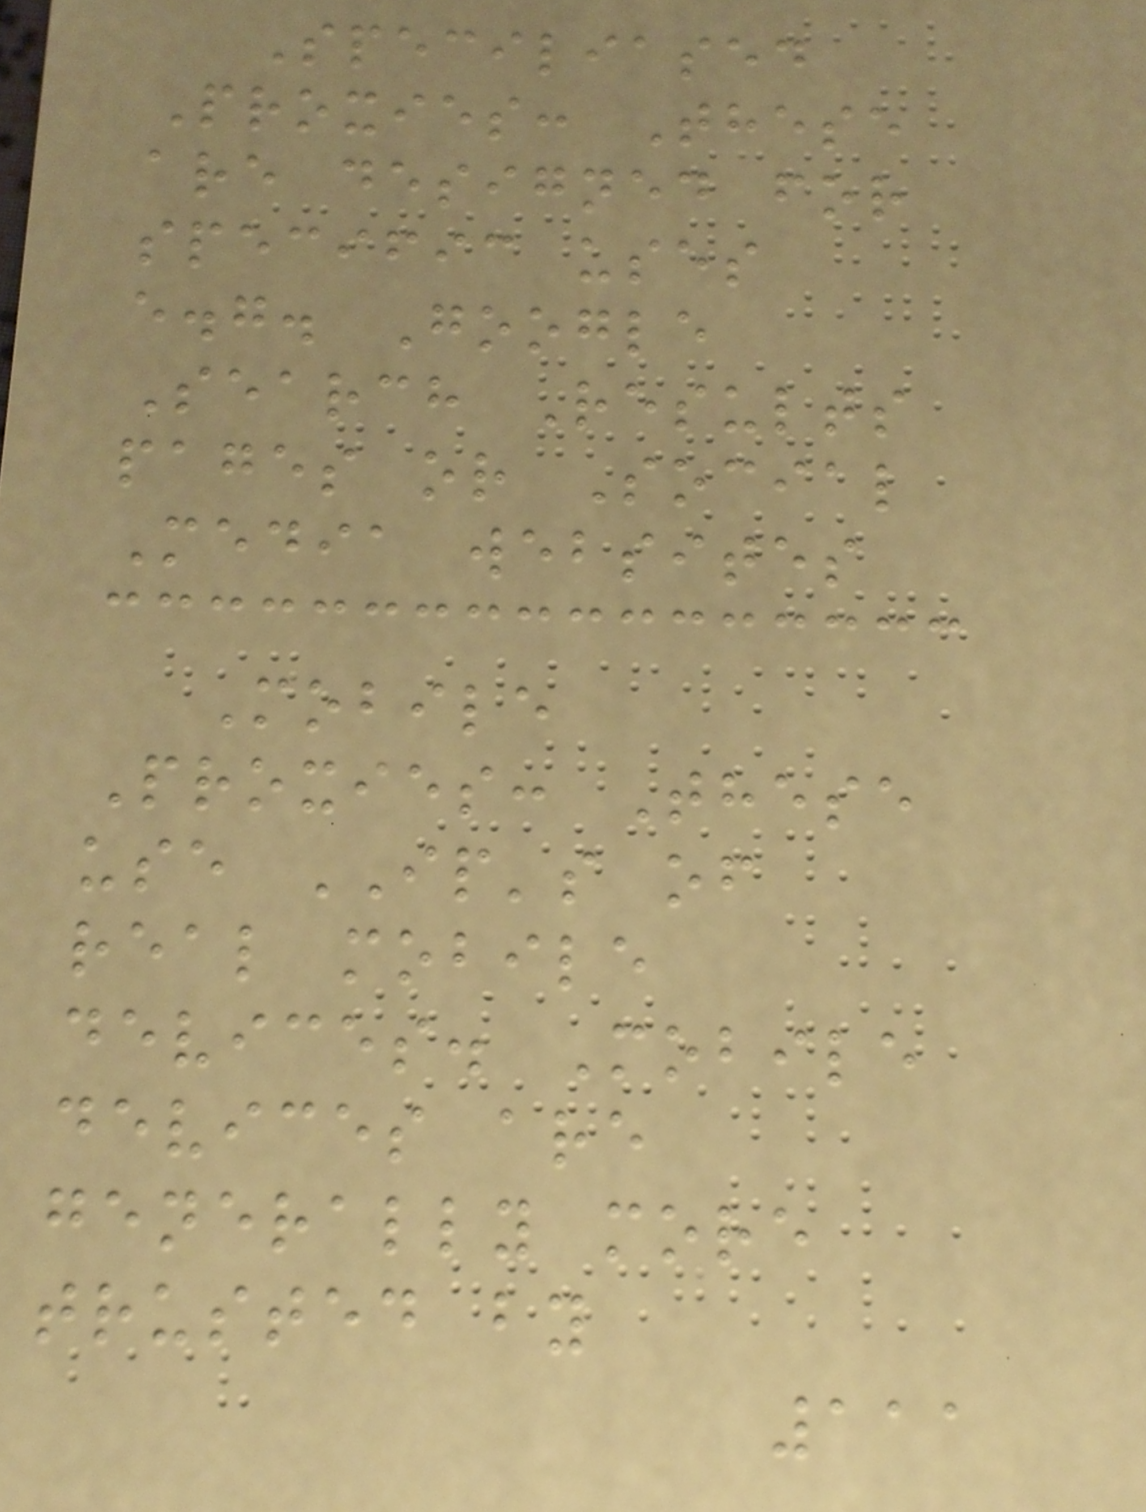Speciliased
Proxies: These
are designed for
specific uses
e.g. Google
Search Results
pages or Social
Media websites
Mobile
Proxies: These
use IP's of
real mobile
devices. Mobile
devices are
generally more
trusted by
111
